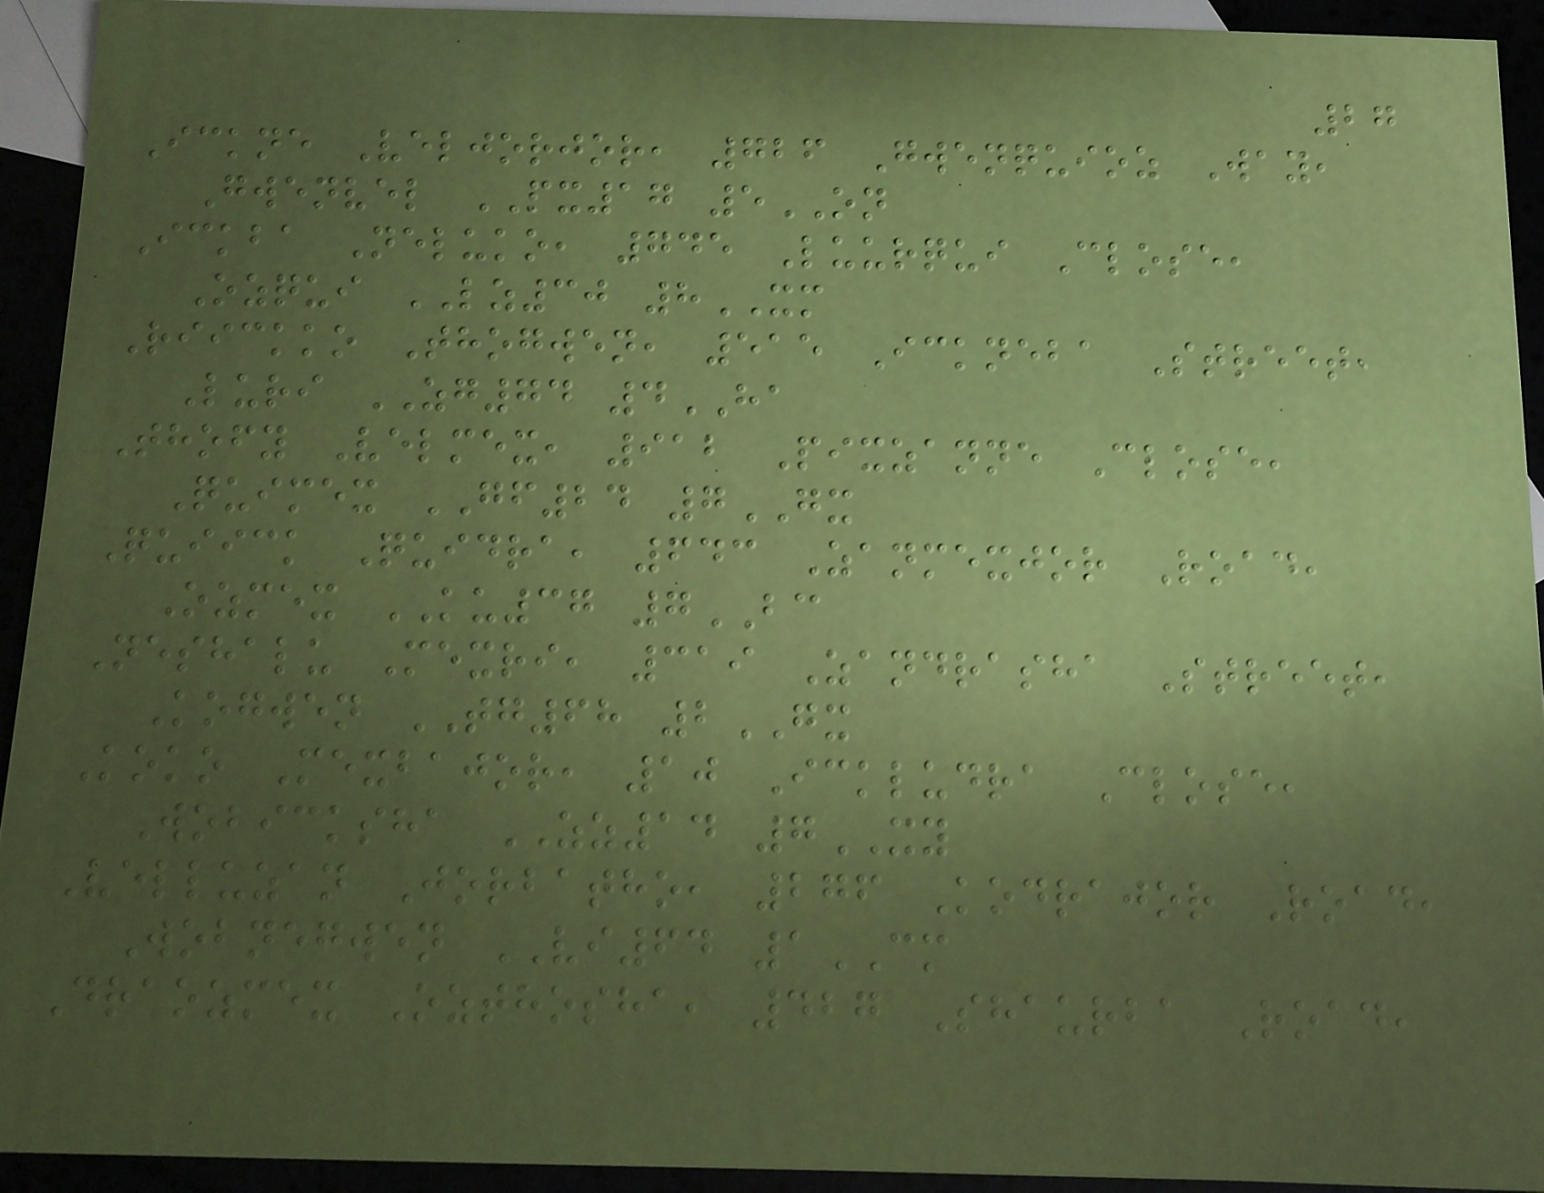27
Ickne Veljorjor, 726 Gwenquioz Way,
Gwenvel PX17 5ON
Ickba Neluko, 745 Luurqui Close,
Ozqui LZ30 8XM
Riickko Thogwen, 515 Ickneba Street,
Luri ZG74 4HA
Thofy Velmex, 912 Pixzanne Close,
Quimex GF24 7GX
Quiick Quidra, 643 Zanmexjor Road,
Ozmex KU37 7BC
Neshalu Mexri, 319 Zandrasha Street,
Kogwen TG68 2GX
Koko Mexbajor, 10 Ickludra Close,
Wobicksha ZZ14 7XY
Velluzan Jorbatho, 276 Kodrajor Road,
Wobnegwen VI64 1CM
Draozmex Ozthosha, 427 Shaurba Road,
